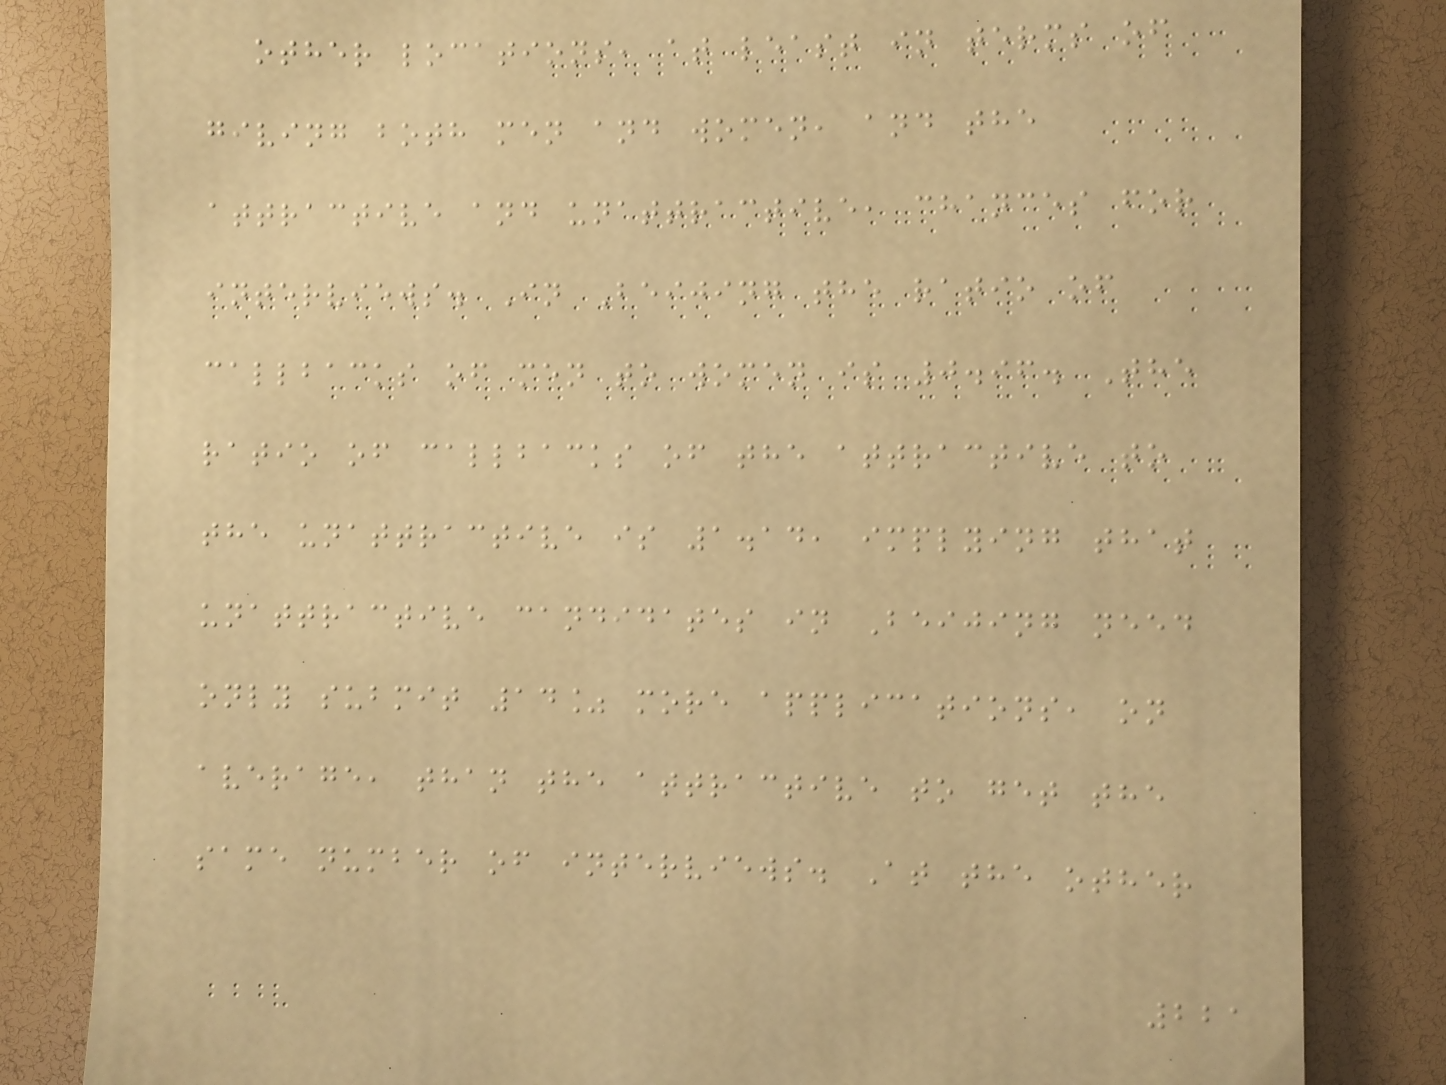other locations, at least in terms of
giving both men and women, and the
attractive and unattractive, chances for
interviews. In Beijing the ratio of
callbacks of men to women is 0.96. The
ratio of callbacks of the attractive to
the unattractive is 1.14, implying that
unattractive candidates in Beijing need
only submit 14% more applications, on
average, than the attractive to get the
same number of interviews. At the other
221
